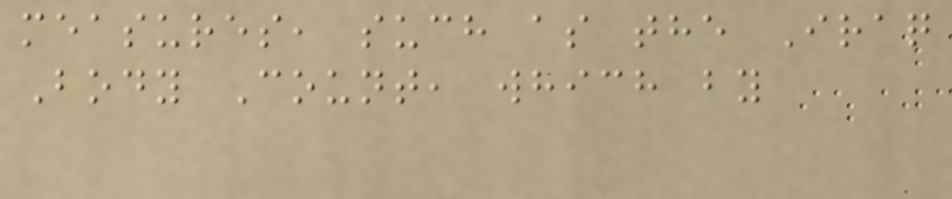measures, such as the Iraq
Body Count, which by
